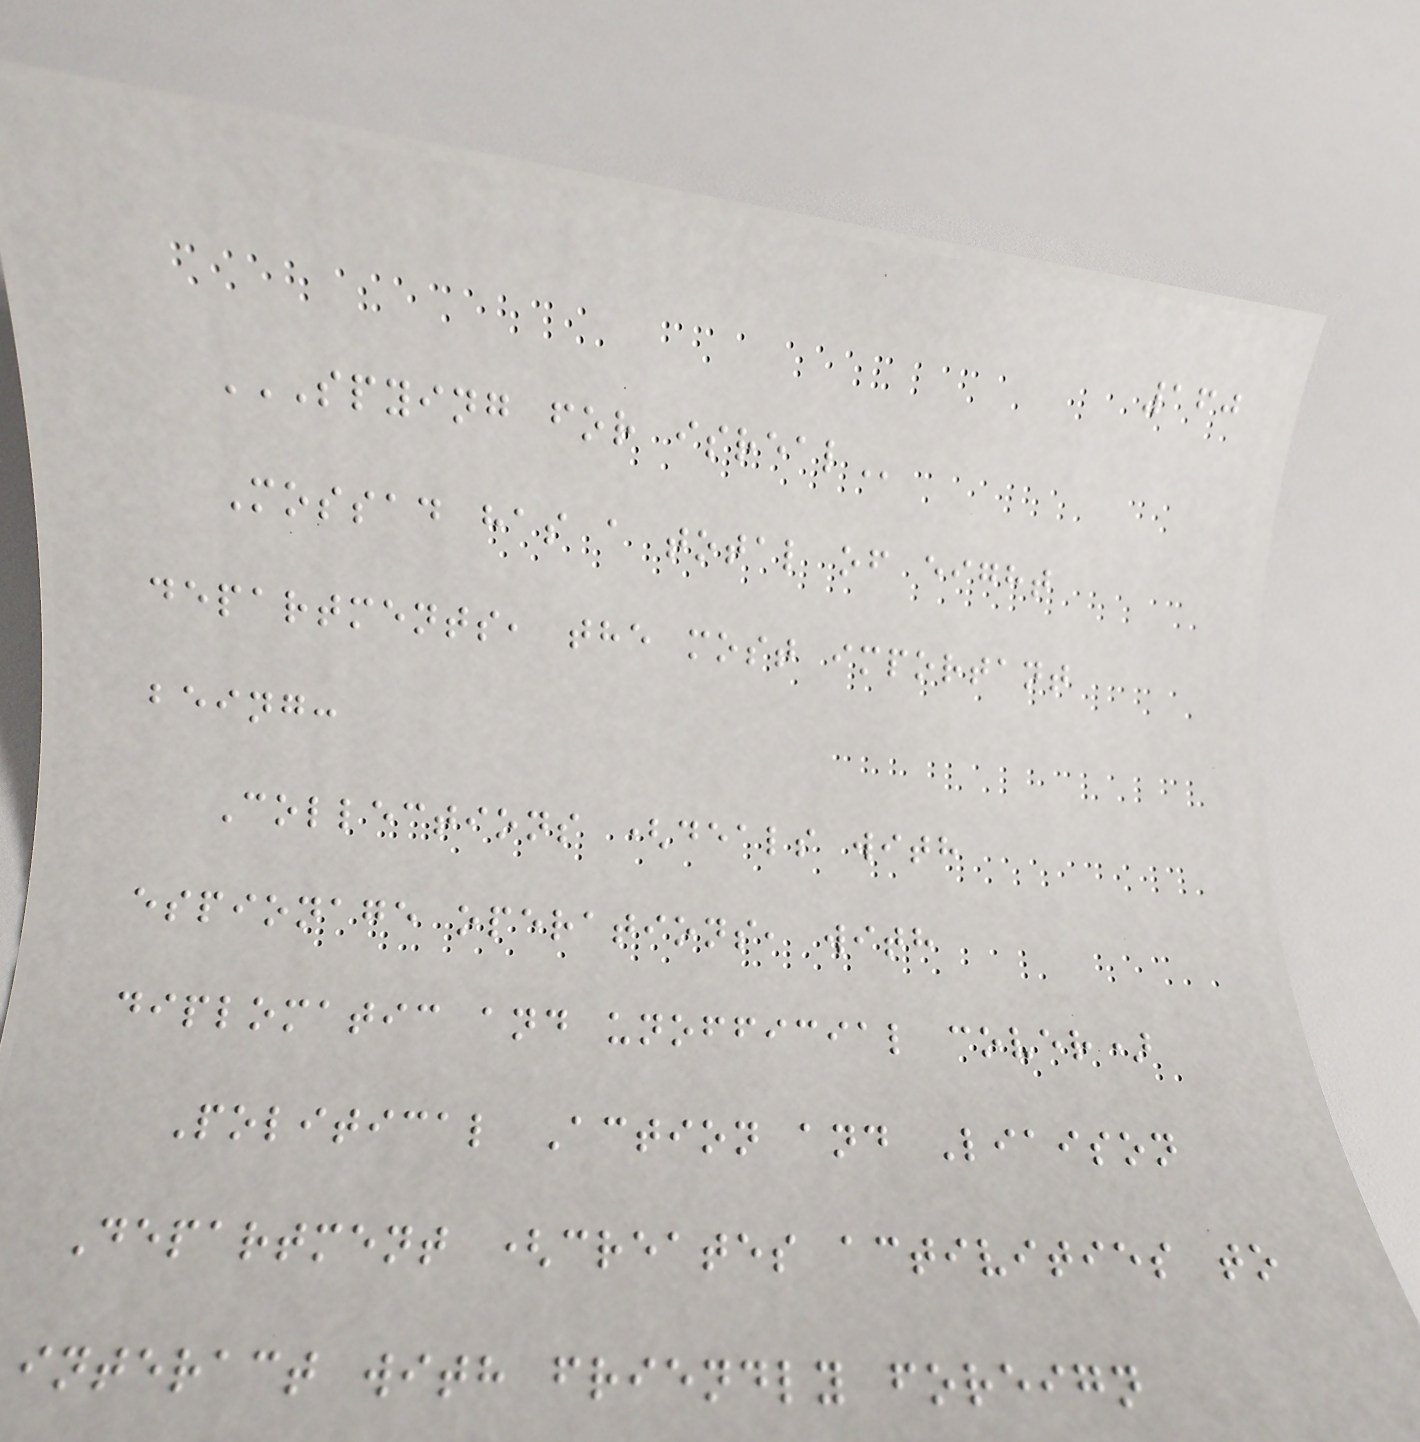160
SPYING FOR ISREAL
Mossad has a total of eight
departments, the most important
being:
Collections (deals with
espionage operations, with
diplomatic and unofficial cover)
Political Action and Liaison
Department (creates activities to
interact with friendly foreign
